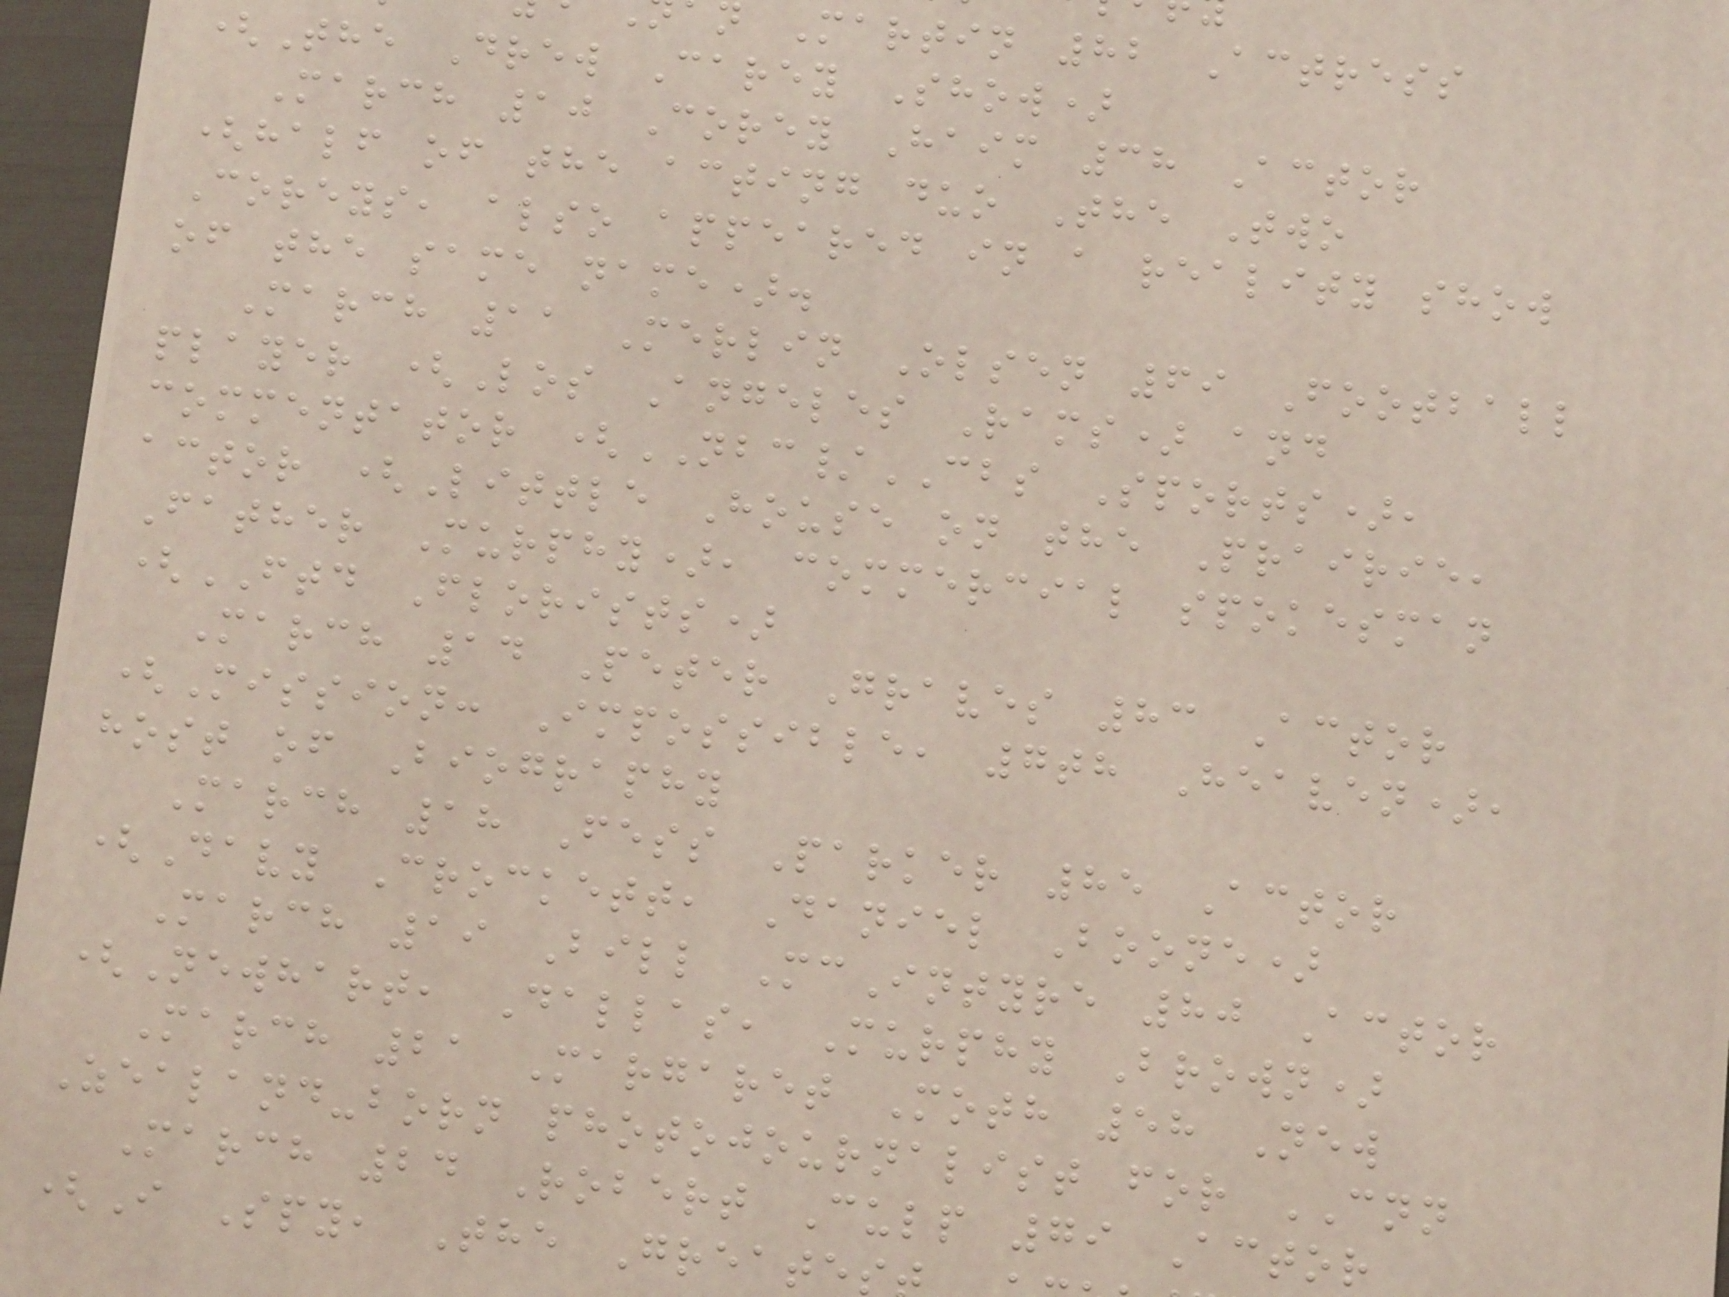Martin 82 Actress
(The Drew Carey Show)
March 10 Corey Haim 38 Actor
(half of the acting duo The Two
Coreys, also appeared in a reality show
of the same name).
March 11 Merlin Olsen 69 Football
player (Los Angeles Rams) and
commentator (NBC/CBS Sports),
actor (Little House on the Prairie,
Father Murphy), commercial spokesman
(FTD Florists)
March 14 Peter Graves 83 Actor
(Mission: Impossible, 7th Heaven),
host of Biography
March 18 Fess Parker 85 Actor
(Davy Crockett, Daniel Boone)
March 19 Bill McIntyre 80 Actor
(Newhart, Dallas, Murphy Brown)
March 21 Margaret Moth 58 New
Zealand-born photojournalist for CNN
March 24 Robert Culp 79 Actor
(I Spy, The Greate
